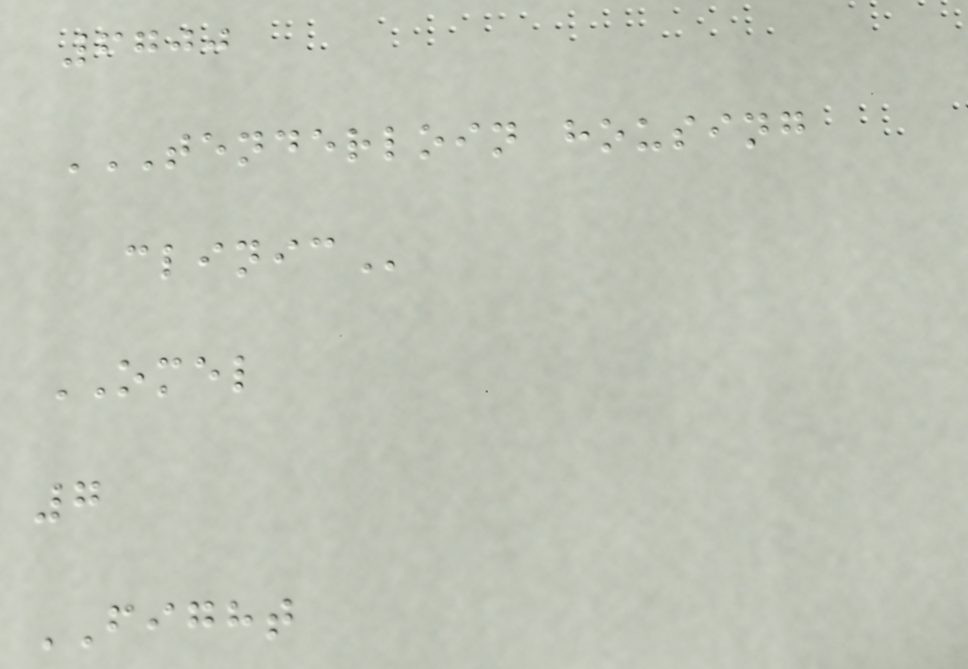6700
TENDERLOIN HOUSING
CLINIC
OMEL
7
FIGHT
